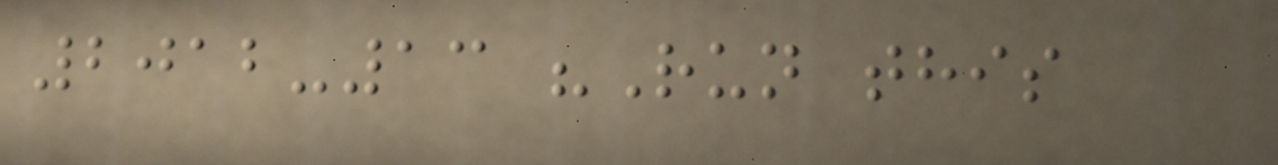2012-13 "Run this
